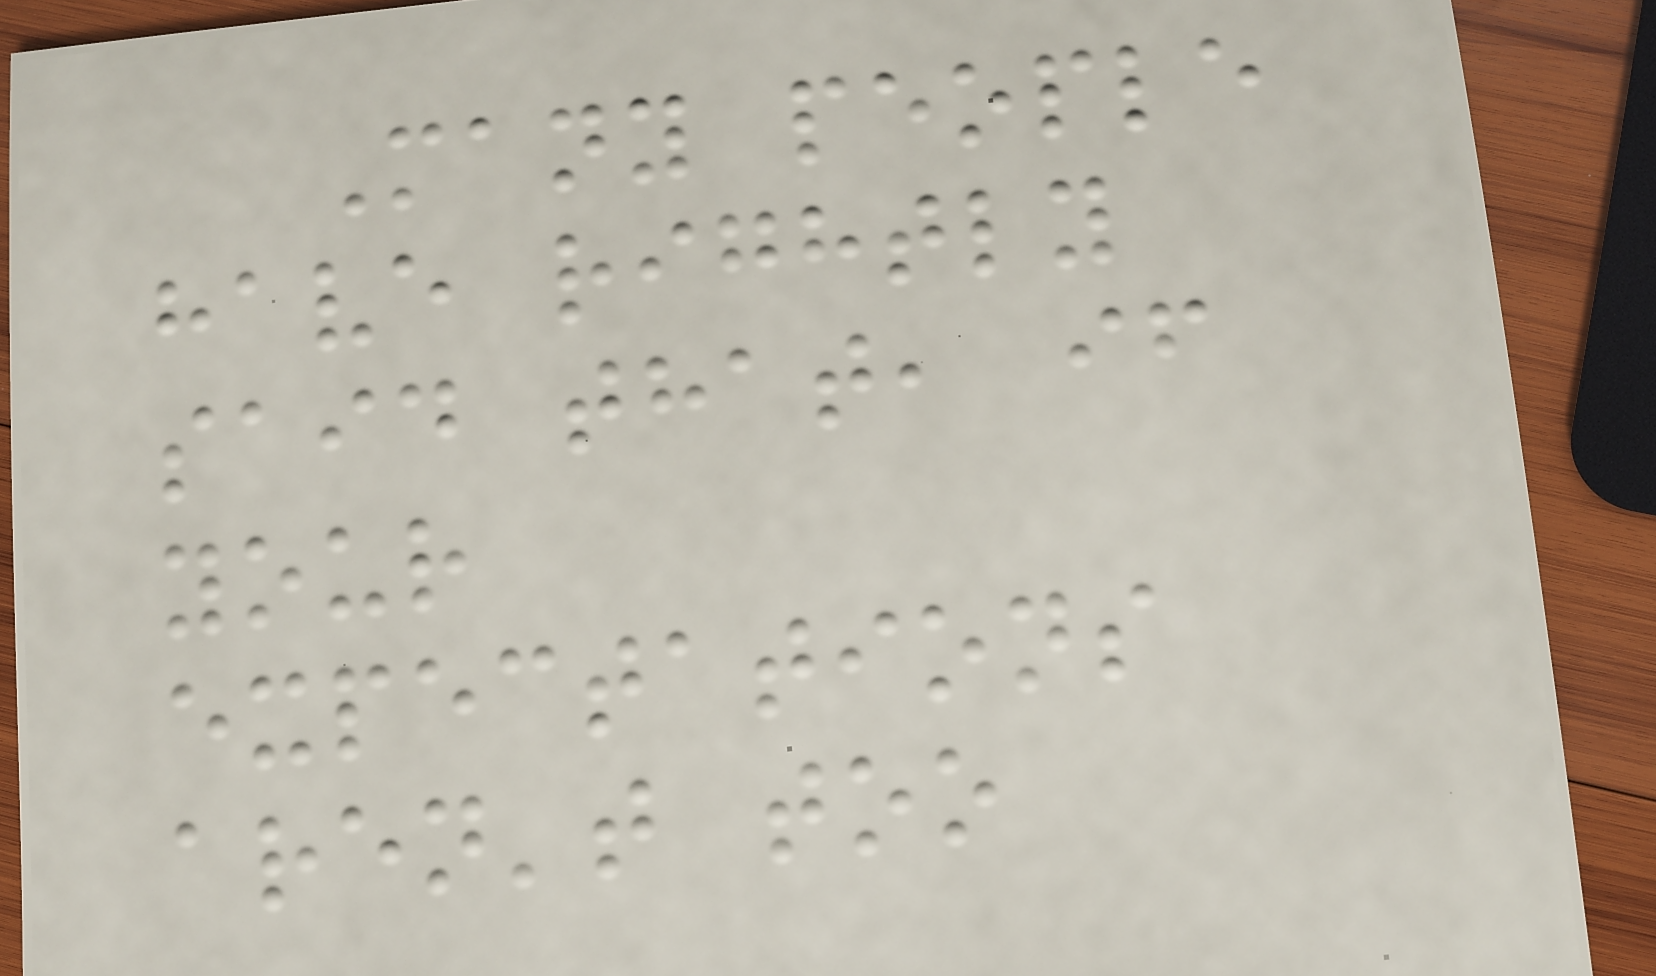Many people
have rightly
said that, if
your
expectations
aren't too
